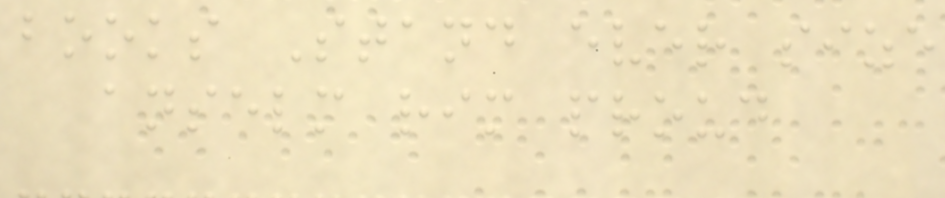books Stand ever size
anselm rim proud
